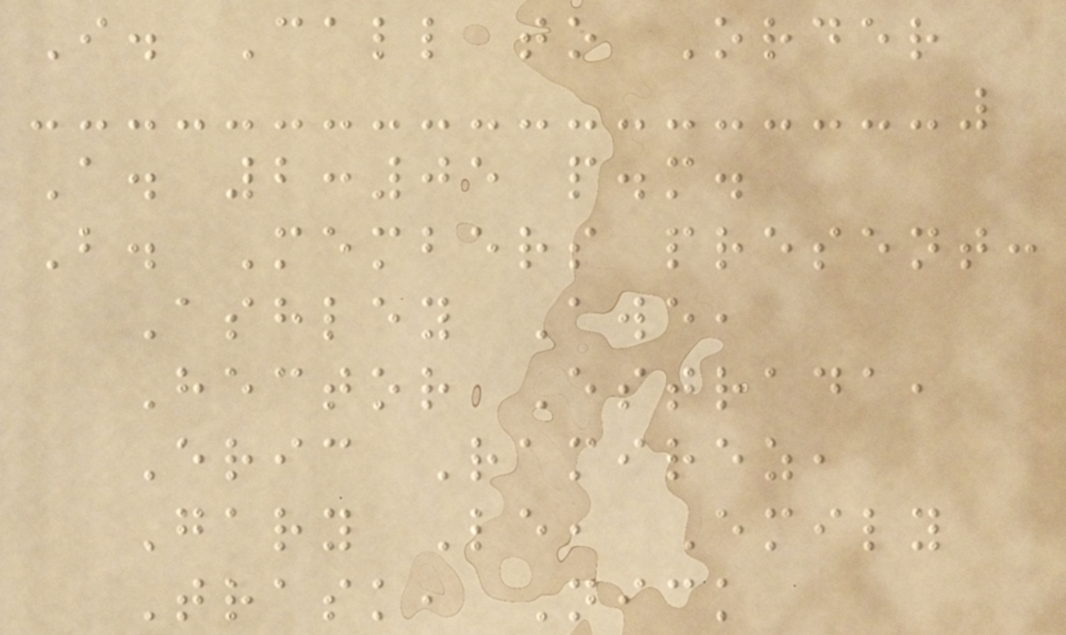I. Call to Order
A. 2:05 p.m.
B. Members present:
Ashley Awe,
Hector Estrada,
Eric Ramirez,
Gary Le, Emily
Trask, Nick
